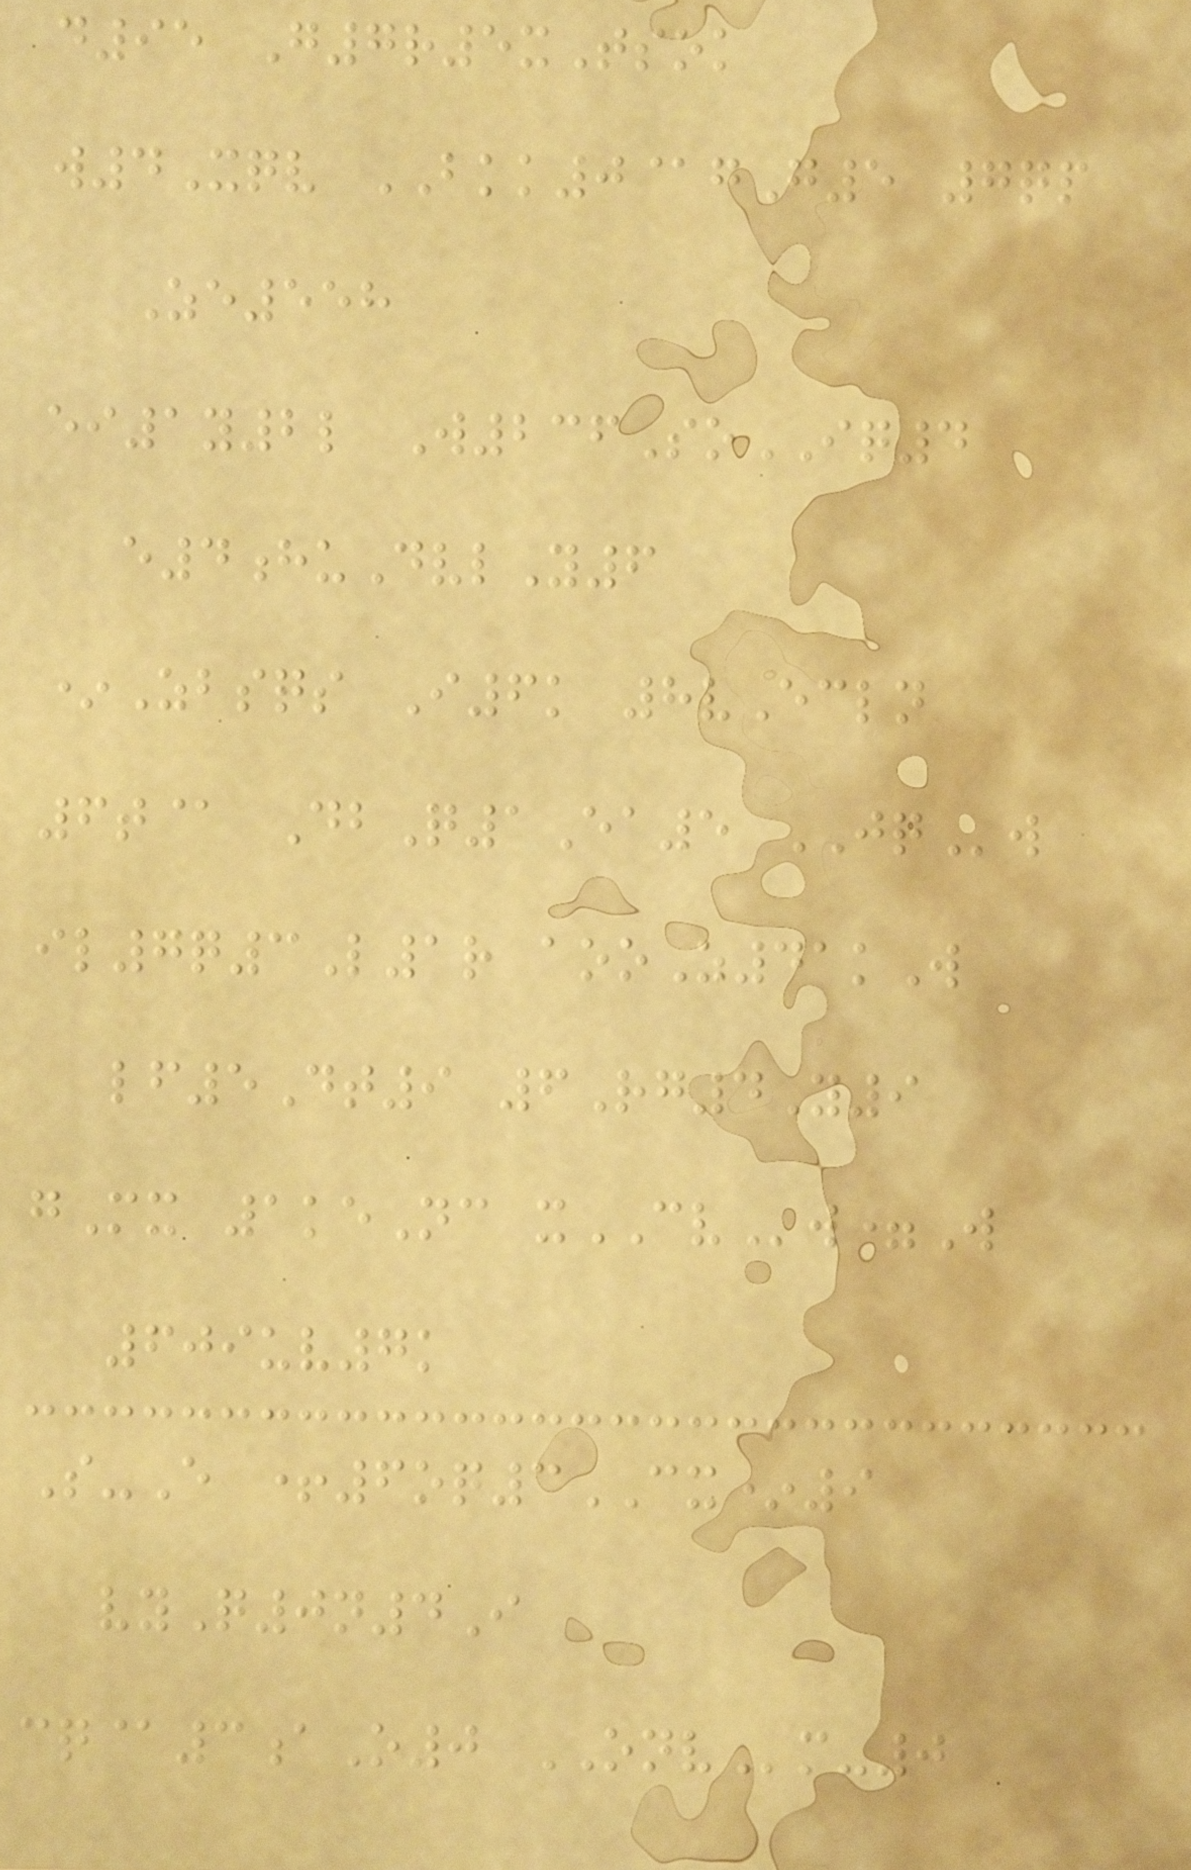d95 G7r5xTsok
w4Xqv BKK0@gG5 7qp
Ze558
ei1y2l W236SoIQ4
e4huDvlY6
*Zbsqs I6k 8vEcln
6t@ DbQ1Ea5 JQw
il7q3L1r aooZ41kW
lf5Dt9 6Rg4Y9
gMx 1keNc xCVw=W
609uv7k
S-E +6oq3CX*9
vyQ0n4I
cq@3aO0 ONVm-0
